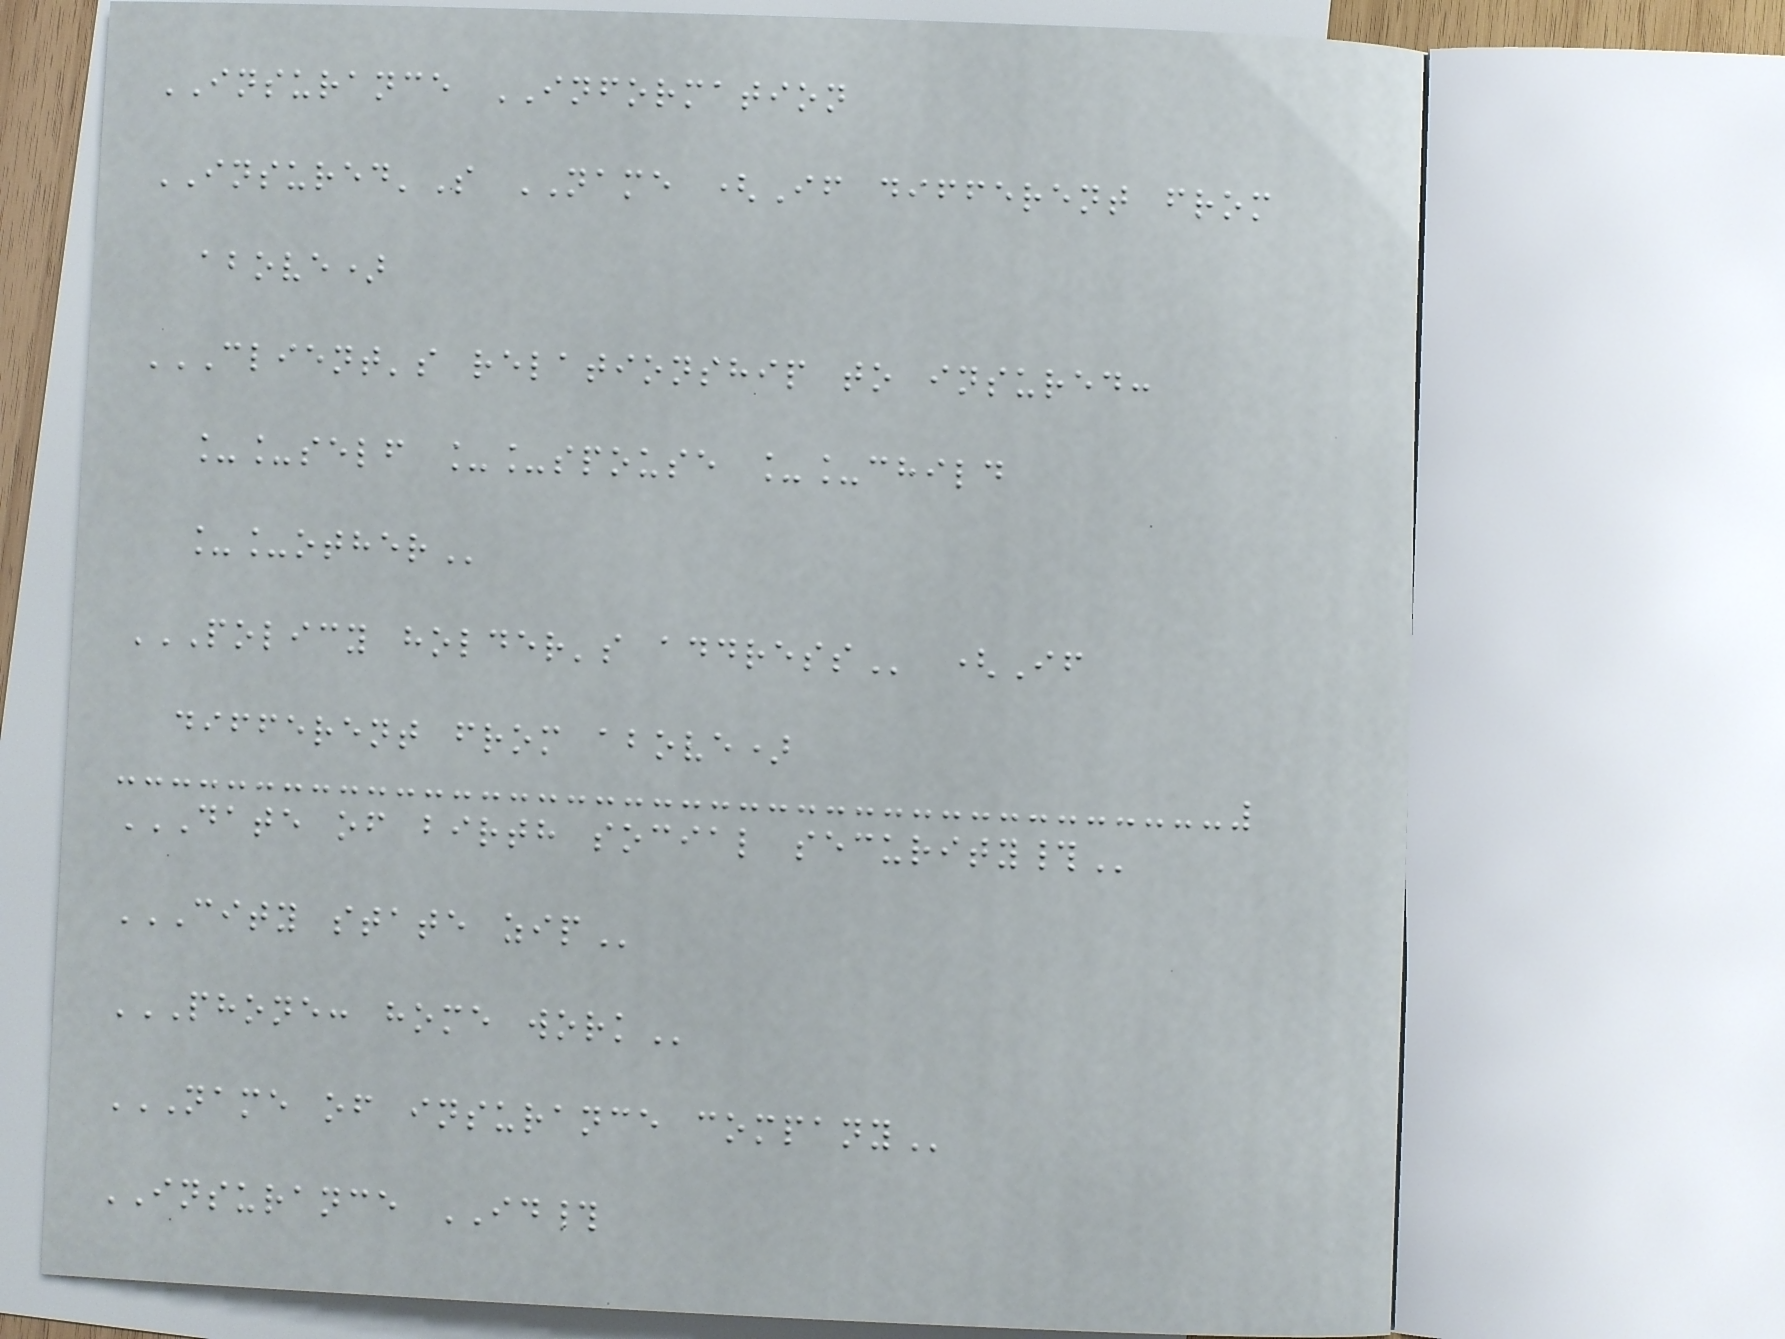INSURANCE INFORMATION
INSURED'S NAME (If different from
above)
CLIENT'S RELATIONSHIP TO INSURED:
__SELF __SPOUSE __CHILD
__OTHER
POLICY HOLDER'S ADDRESS (If
different from above)
DATE OF BIRTH SOCIAL SECURITY#
CITY STATE ZIP
PHONE: HOME WORK
NAME OF INSURANCE COMPANY
INSURANCE ID#
